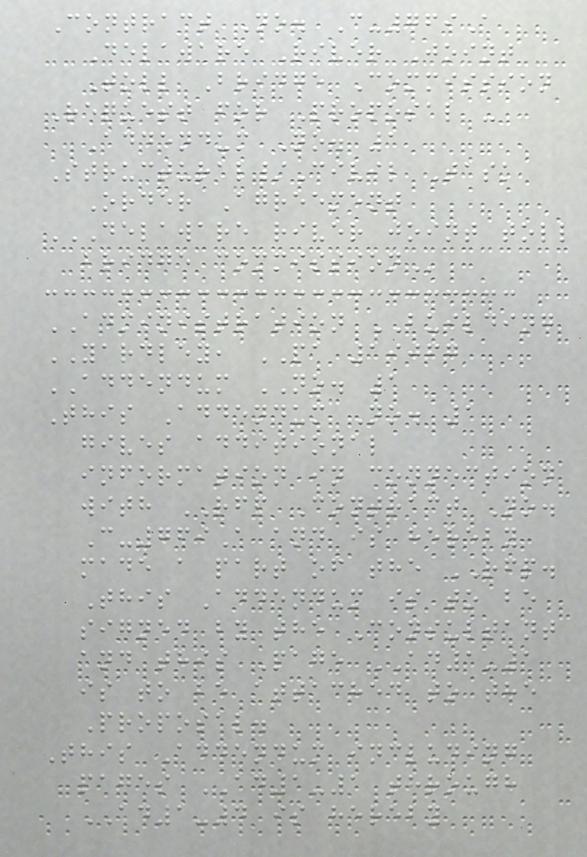Contract No. C-769A
Delaware River Joint
Toll Bridge Commission
Request for Proposal -
Addendum No. 1
Structural/Civil Task
Order Agreement
DELAWARE RIVER JOINT TOLL
BRIDGE COMMISSION
ADMINISTRATION BUILDING
YARDLEY, PA 19067
ADDENDUM NO. 1
This Addendum No. 1
gives additional
information in connection
with RFP Contract No.
C-769A and is hereby
made a part of the RFP.
This Addendum is to be
signed by the Consultant
and this Page AD1-1
is to be attached to the
Proposal.
This Addendum including
pages AD1-1 through
AD1-4 is hereby
